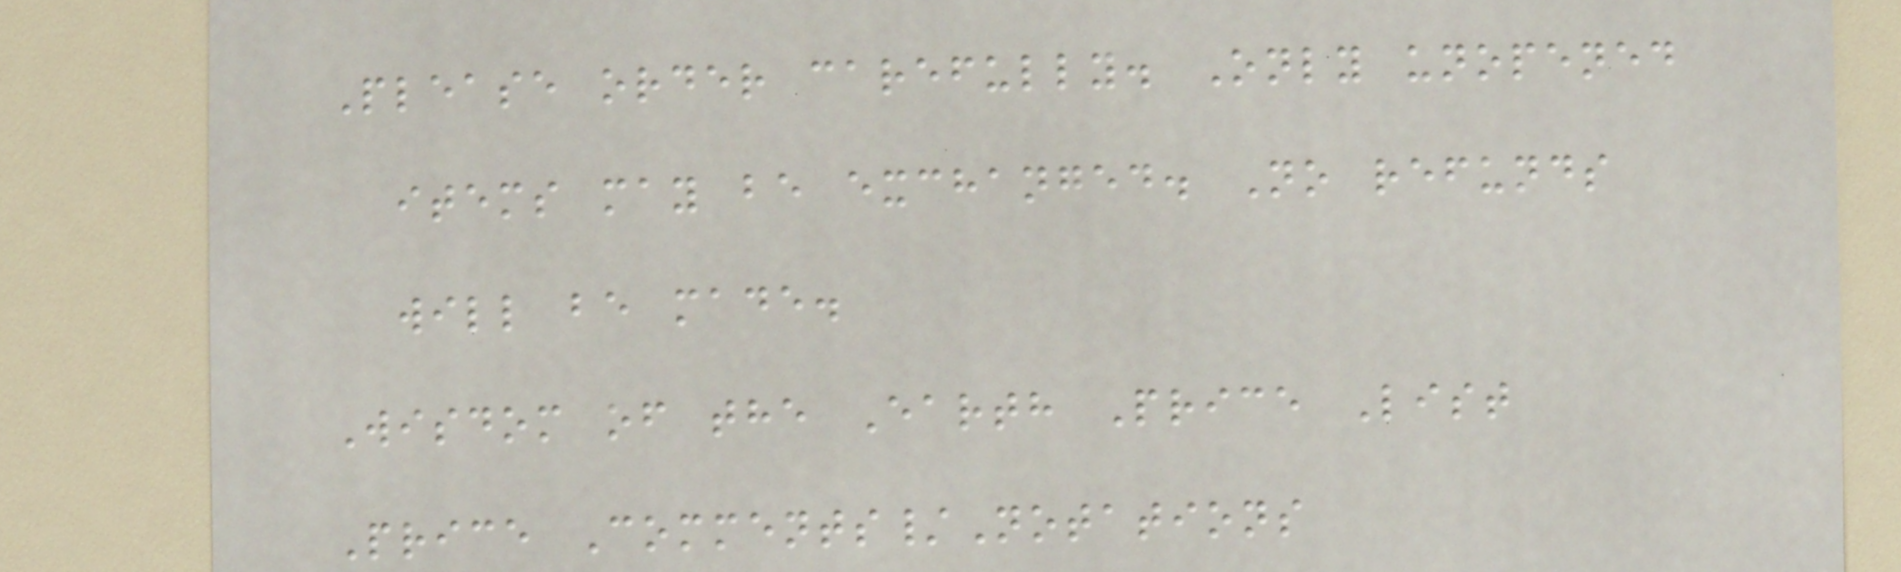Please order carefully. Only unopened
items may be exchanged. No refunds
will be made.
Wisdom of the Earth Price List
Price Comments/Notations
